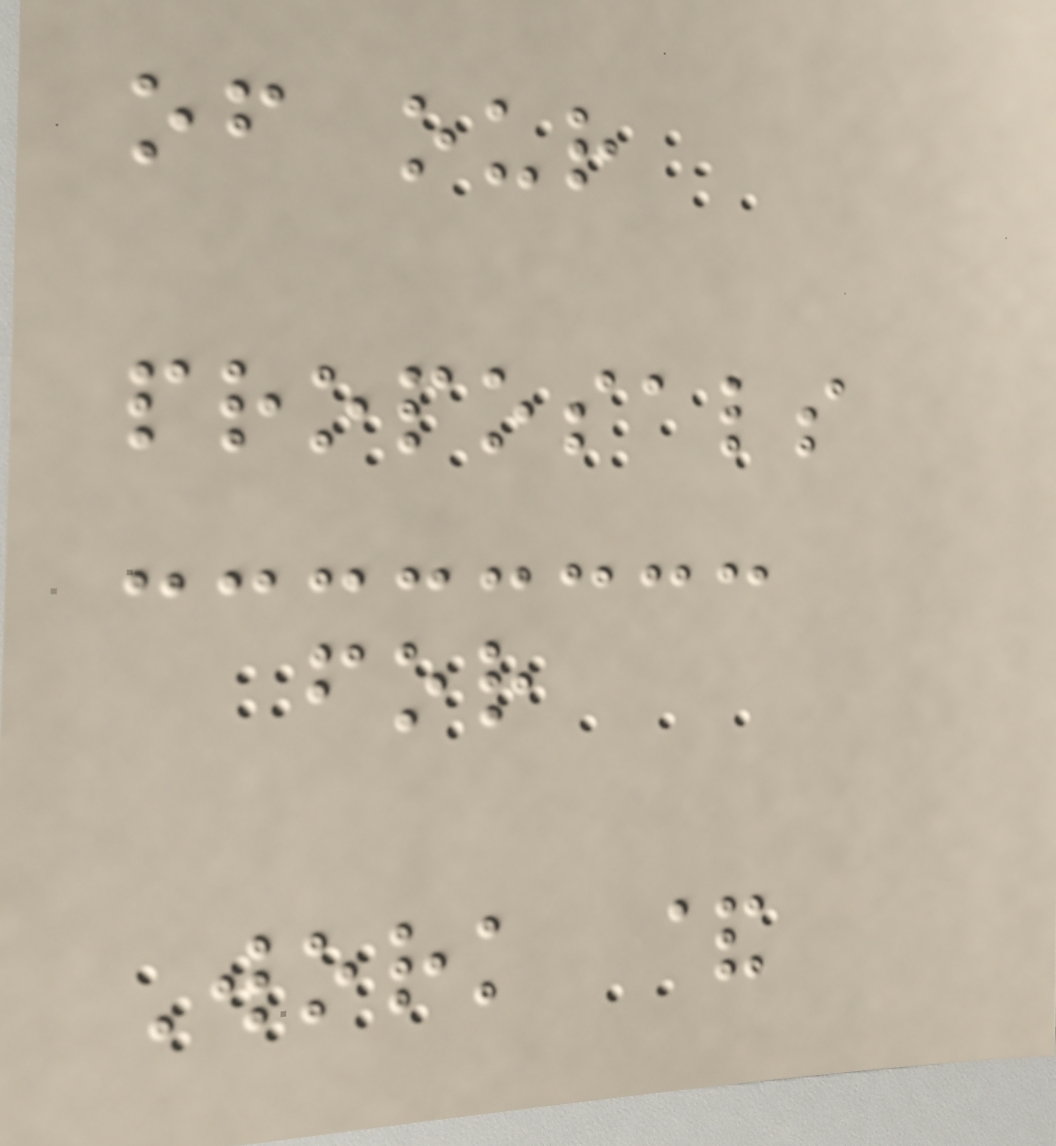of our
proposals
for
Work &
